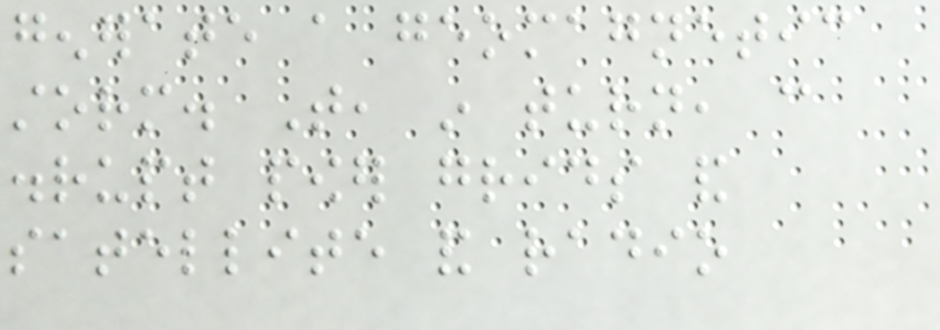generate a geomagnetic
storm. That, in turn, can
disrupt power grids and
satellite and radio
